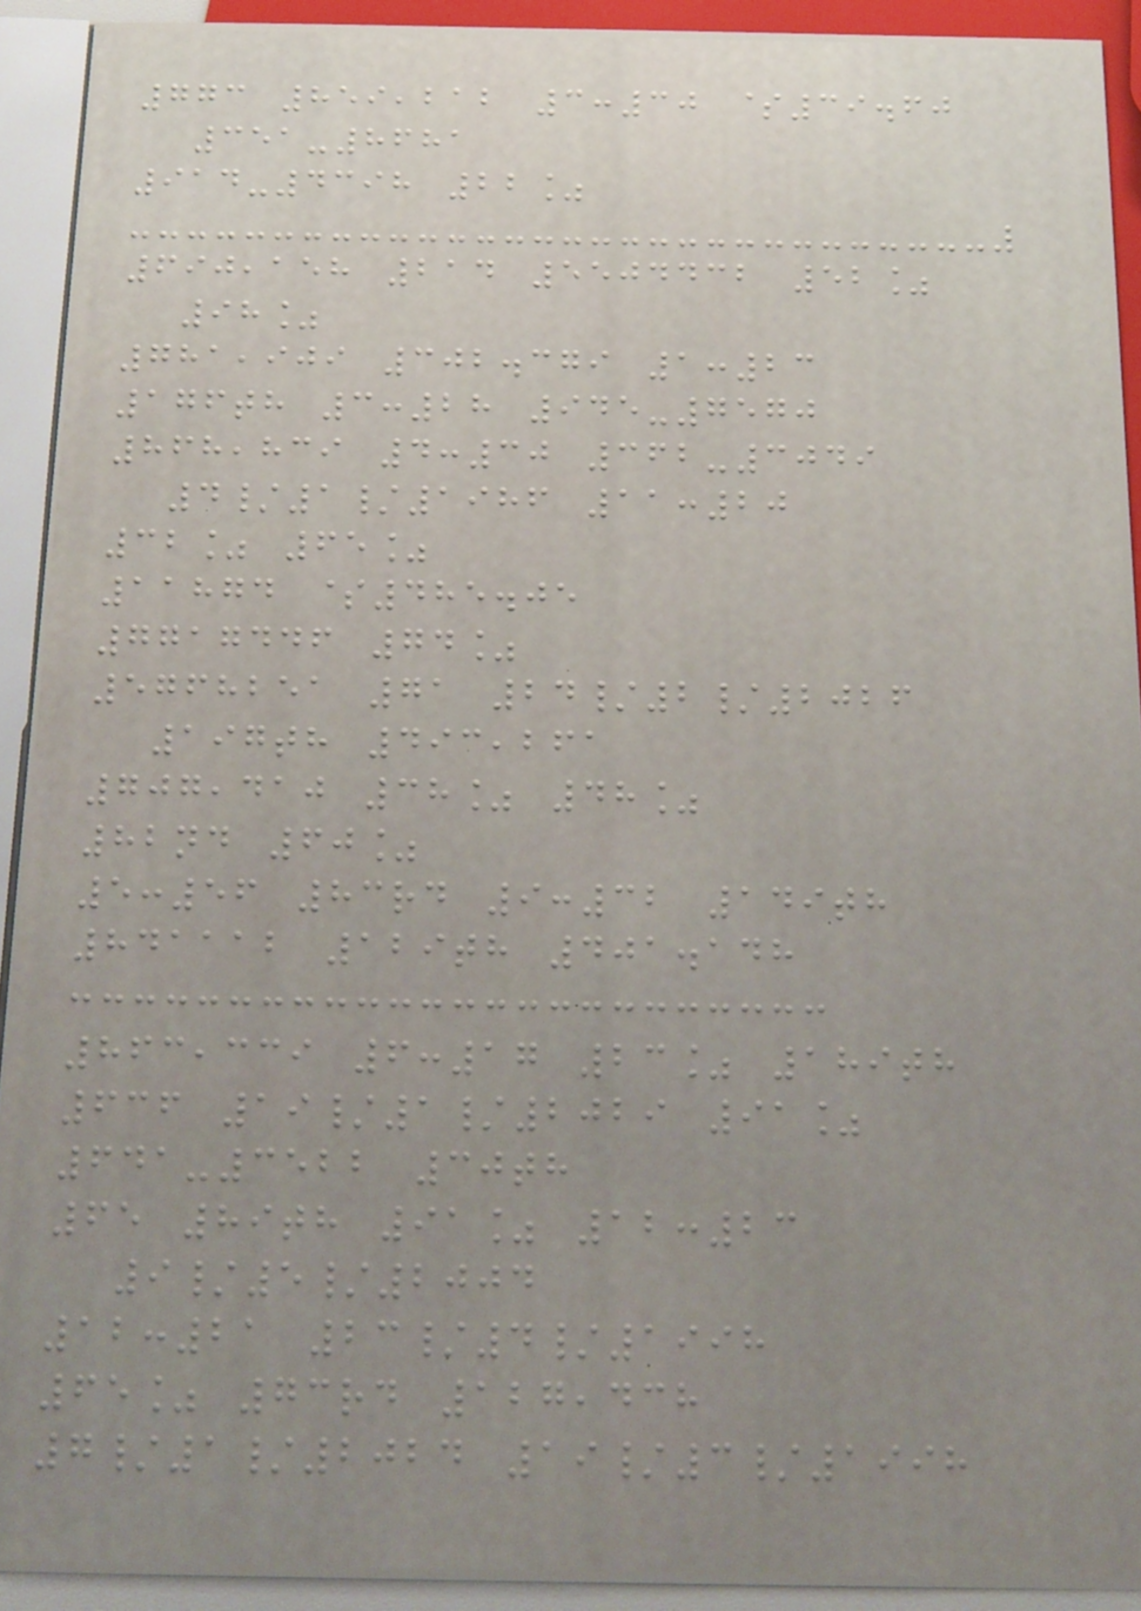773 859,212 3:30 $39.60
351-8681
914-4398 22%
690,158 214 5504432 52%
98%
781,909 302.379 1:23
176th 3:28 945-7570
868,839 4:30 362-3049
4/1/1986 11:20
32% 65%
11874 $485.05
7717446 74%
5768251 71 24/2/2026
197th 493,261
707,410 38% 48%
82nd 60%
5:56 83rd 9:32 149th
841112 129th 401.148
863,339 6:17 23% 189th
636 19/1/2029 91%
641-3522 30th
65 89th 91% 12:23
9/5/2004
12:21 23/4/1998
65% 73rd 127,438
7/1/2024 19/3/1998
